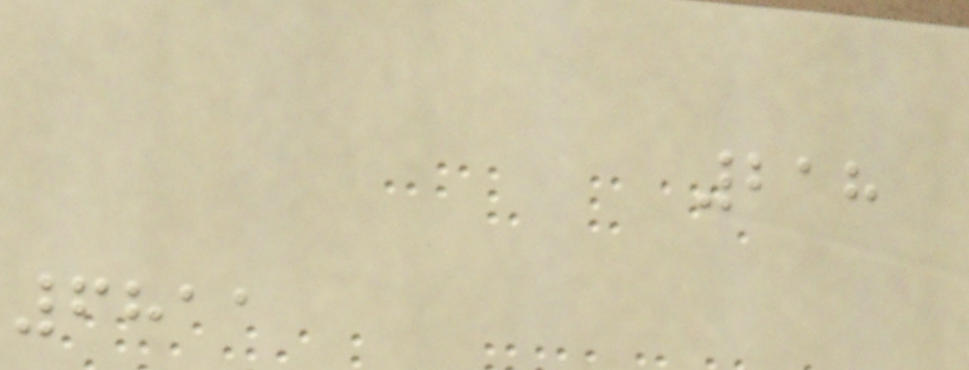218
6811
